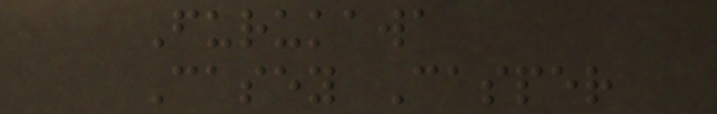Furukawa
Casey Casper
